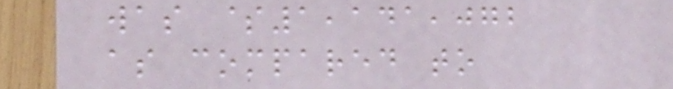was $1,141,072
as compared to
